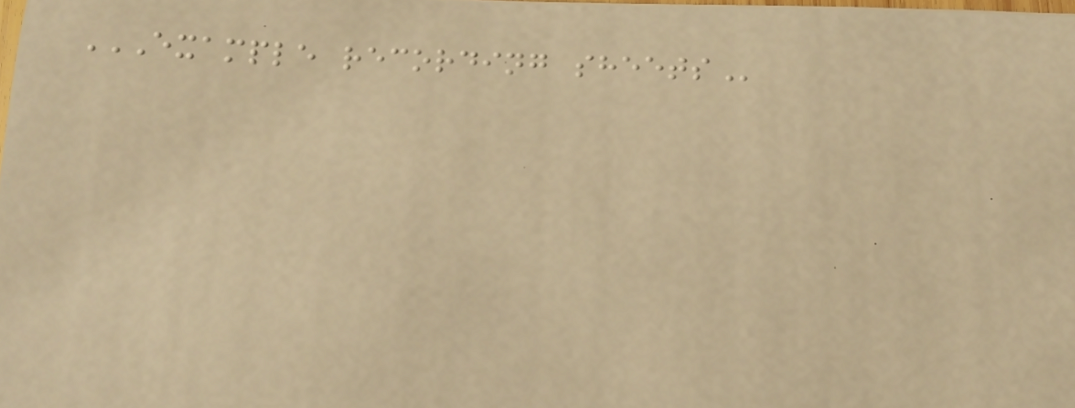EXAMPLE RECORDING SHEETS
